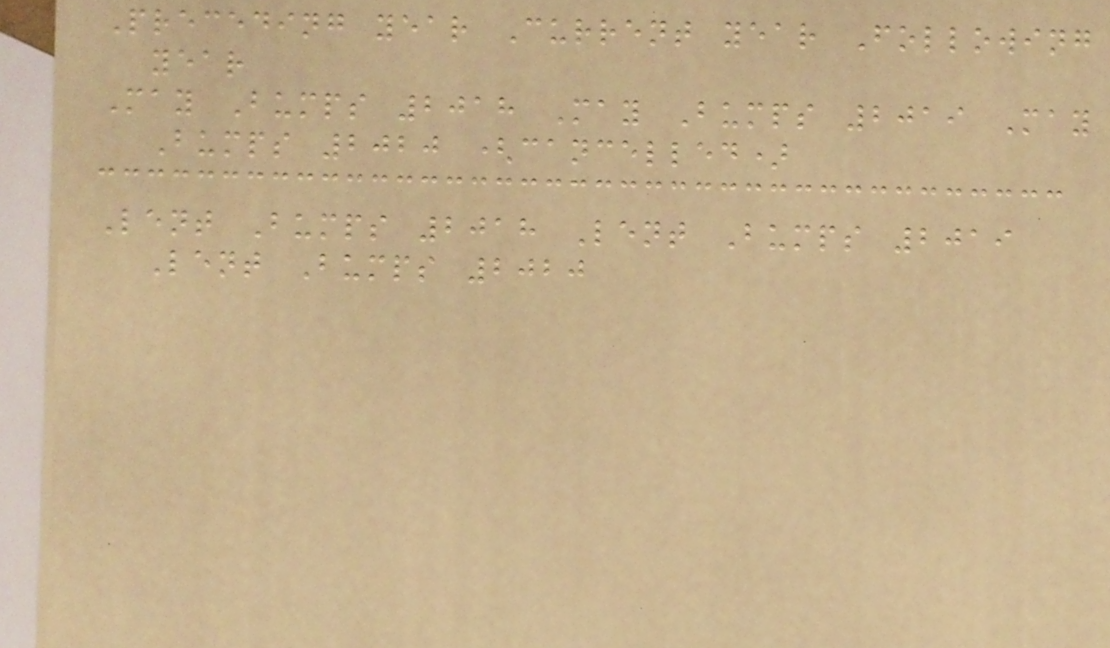Preceding year Current year Following
year
May Bumps 2018 May Bumps 2019 May
Bumps 2020 (cancelled)
Lent Bumps 2018 Lent Bumps 2019
Lent Bumps 2020
